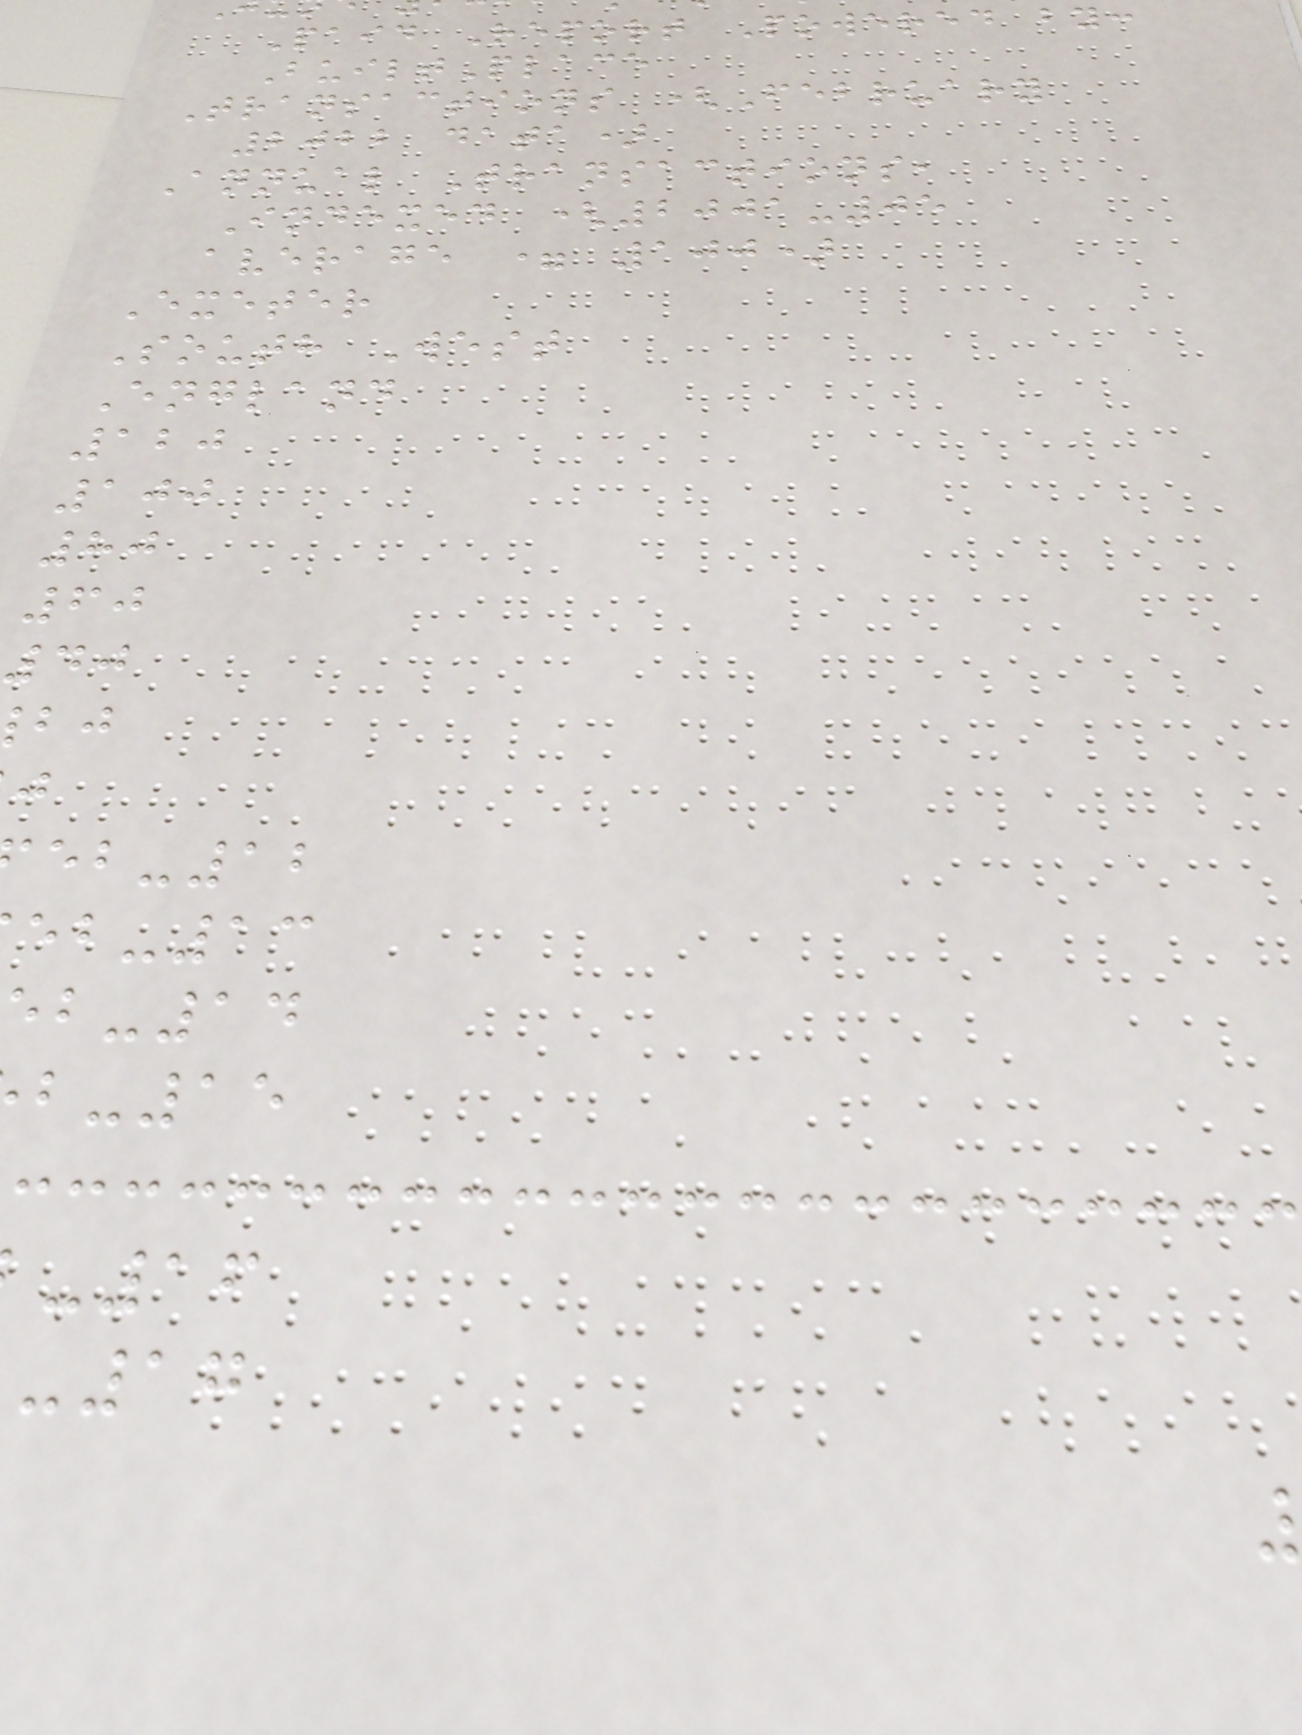Paid Report Powered by:
BuiltPlace
Transactions (February
2022 data)
Annual Transactions,
Indexed (2001-05
average = 100)
Exeter
South West
England
120
100
80
60
40
eb-12
eb-13
b-14
b-15
-16
-17
